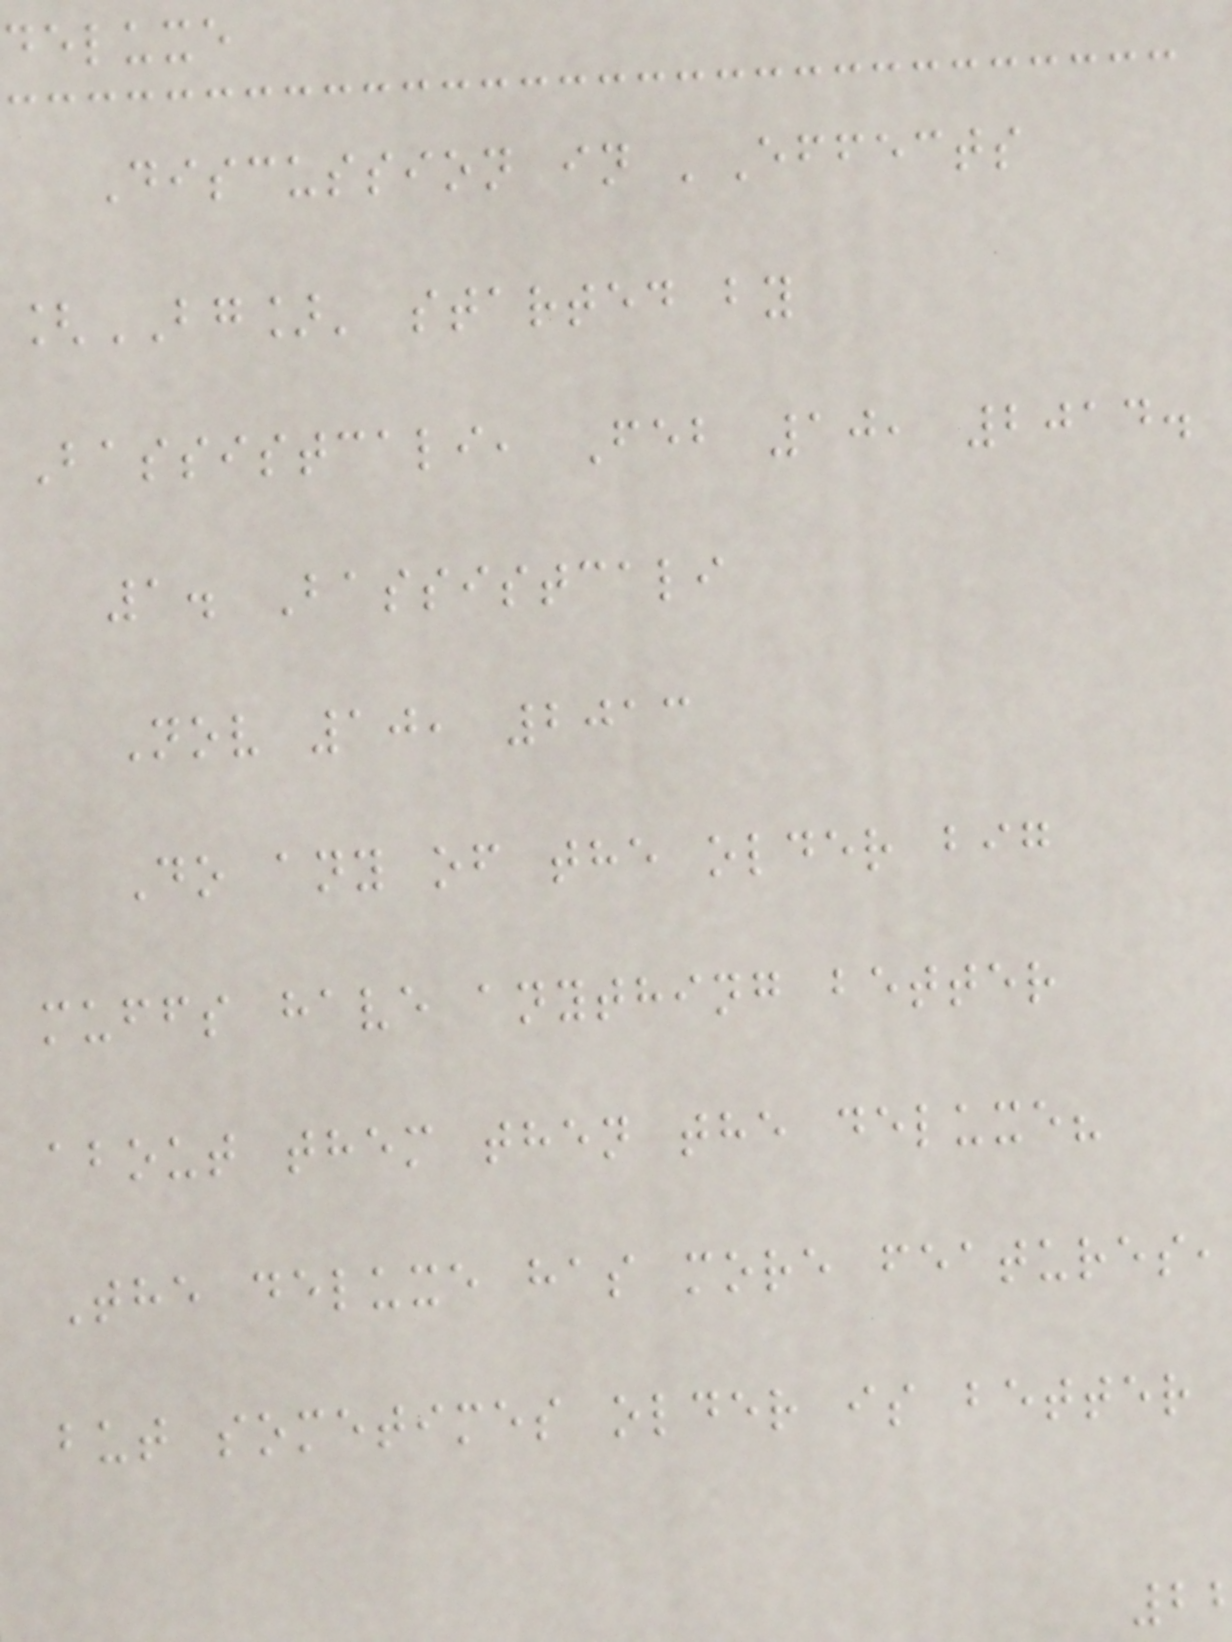deluxe
Discussion in 'Effects
[BG]' started by
Bassistcali, Feb 10, 2014.
1. Bassistcali
Nov 10, 2013
Do any of the older big
muffs have anything better
about them then the deluxe?
The deluxe has more features,
but sometimes older is better
